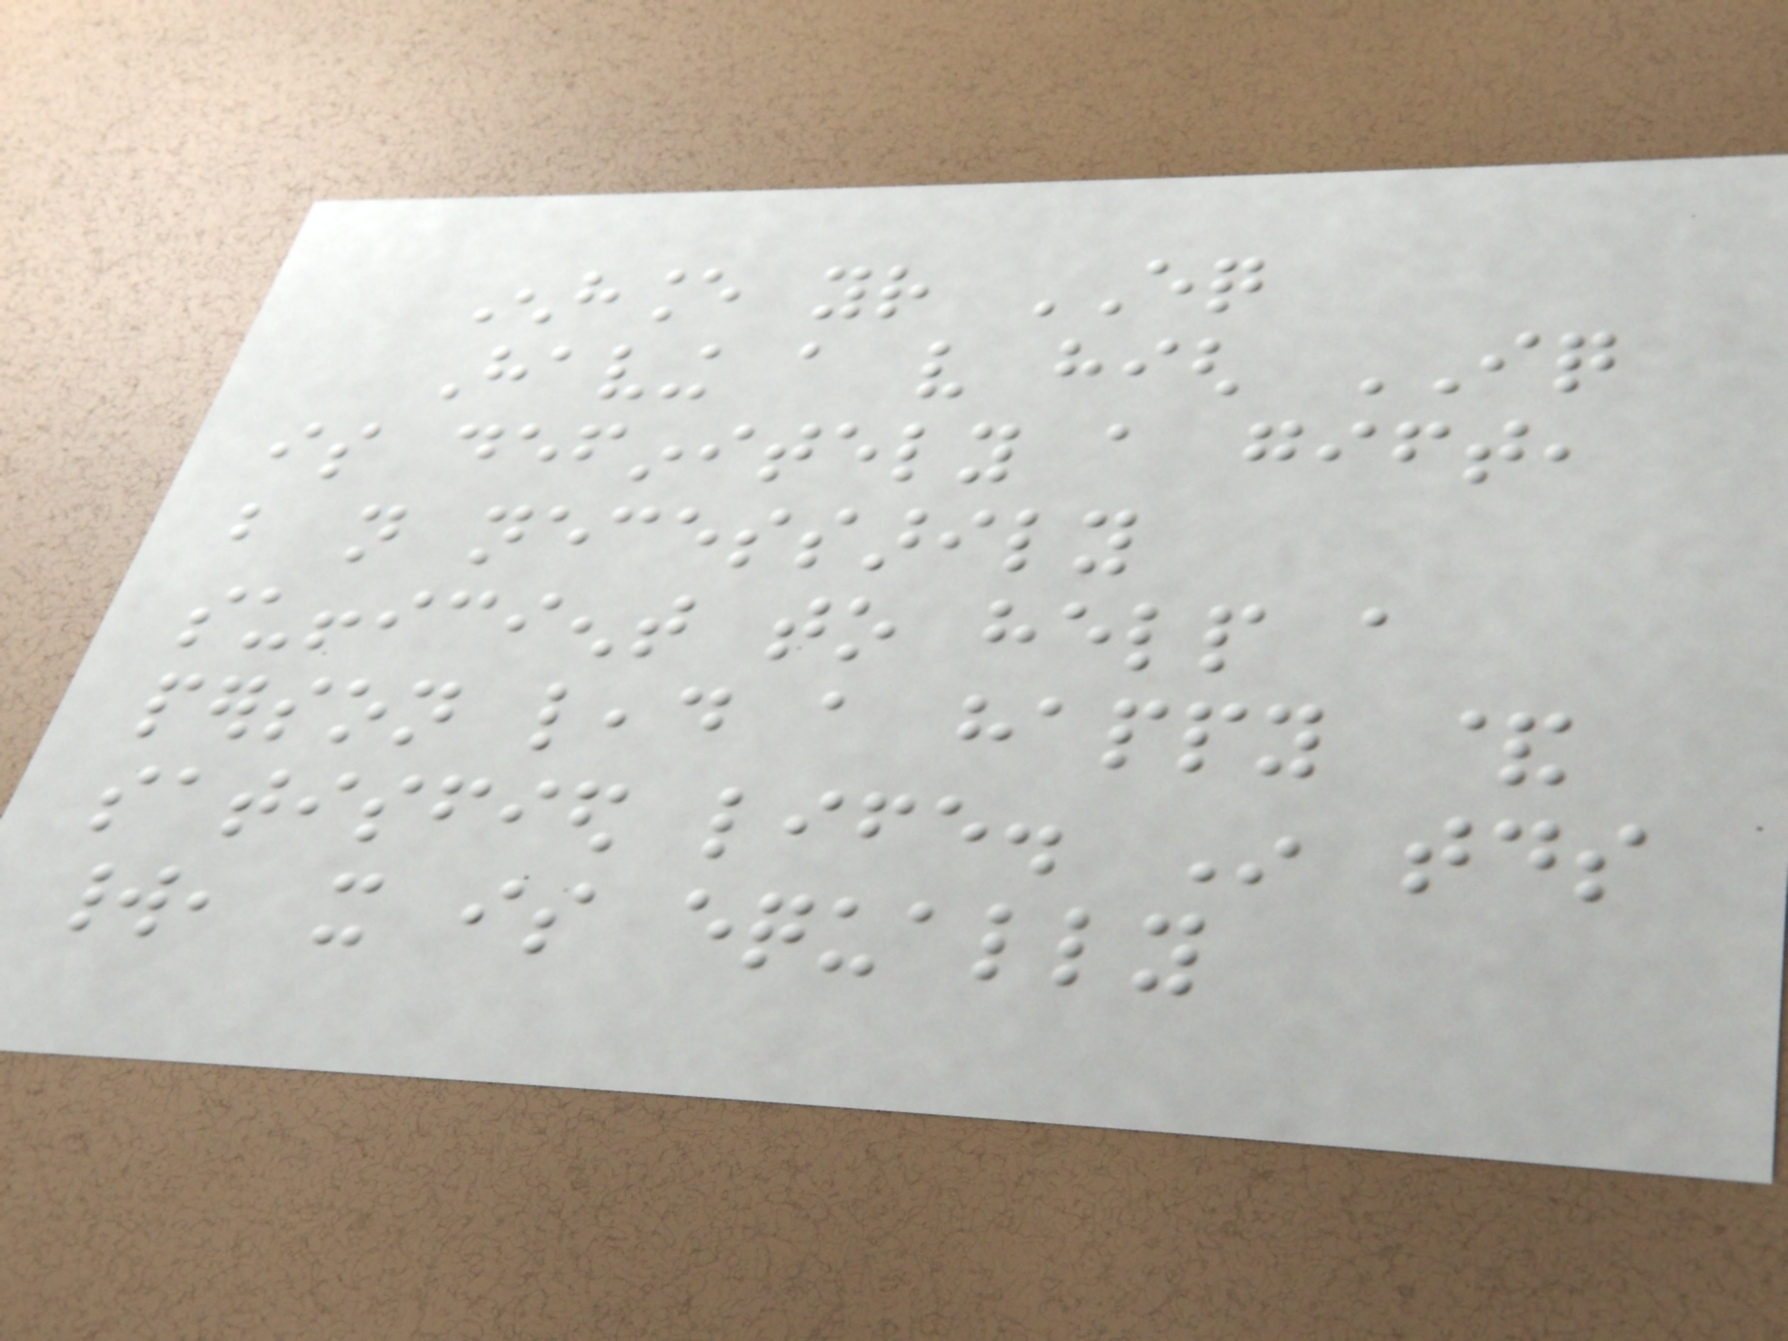Enhance your EQ
Having a very high IQ
is definitely a gift,
but not necessarily
sufficient to help a
person lead a happy &
satisfied life. In todays
world, it is equally
